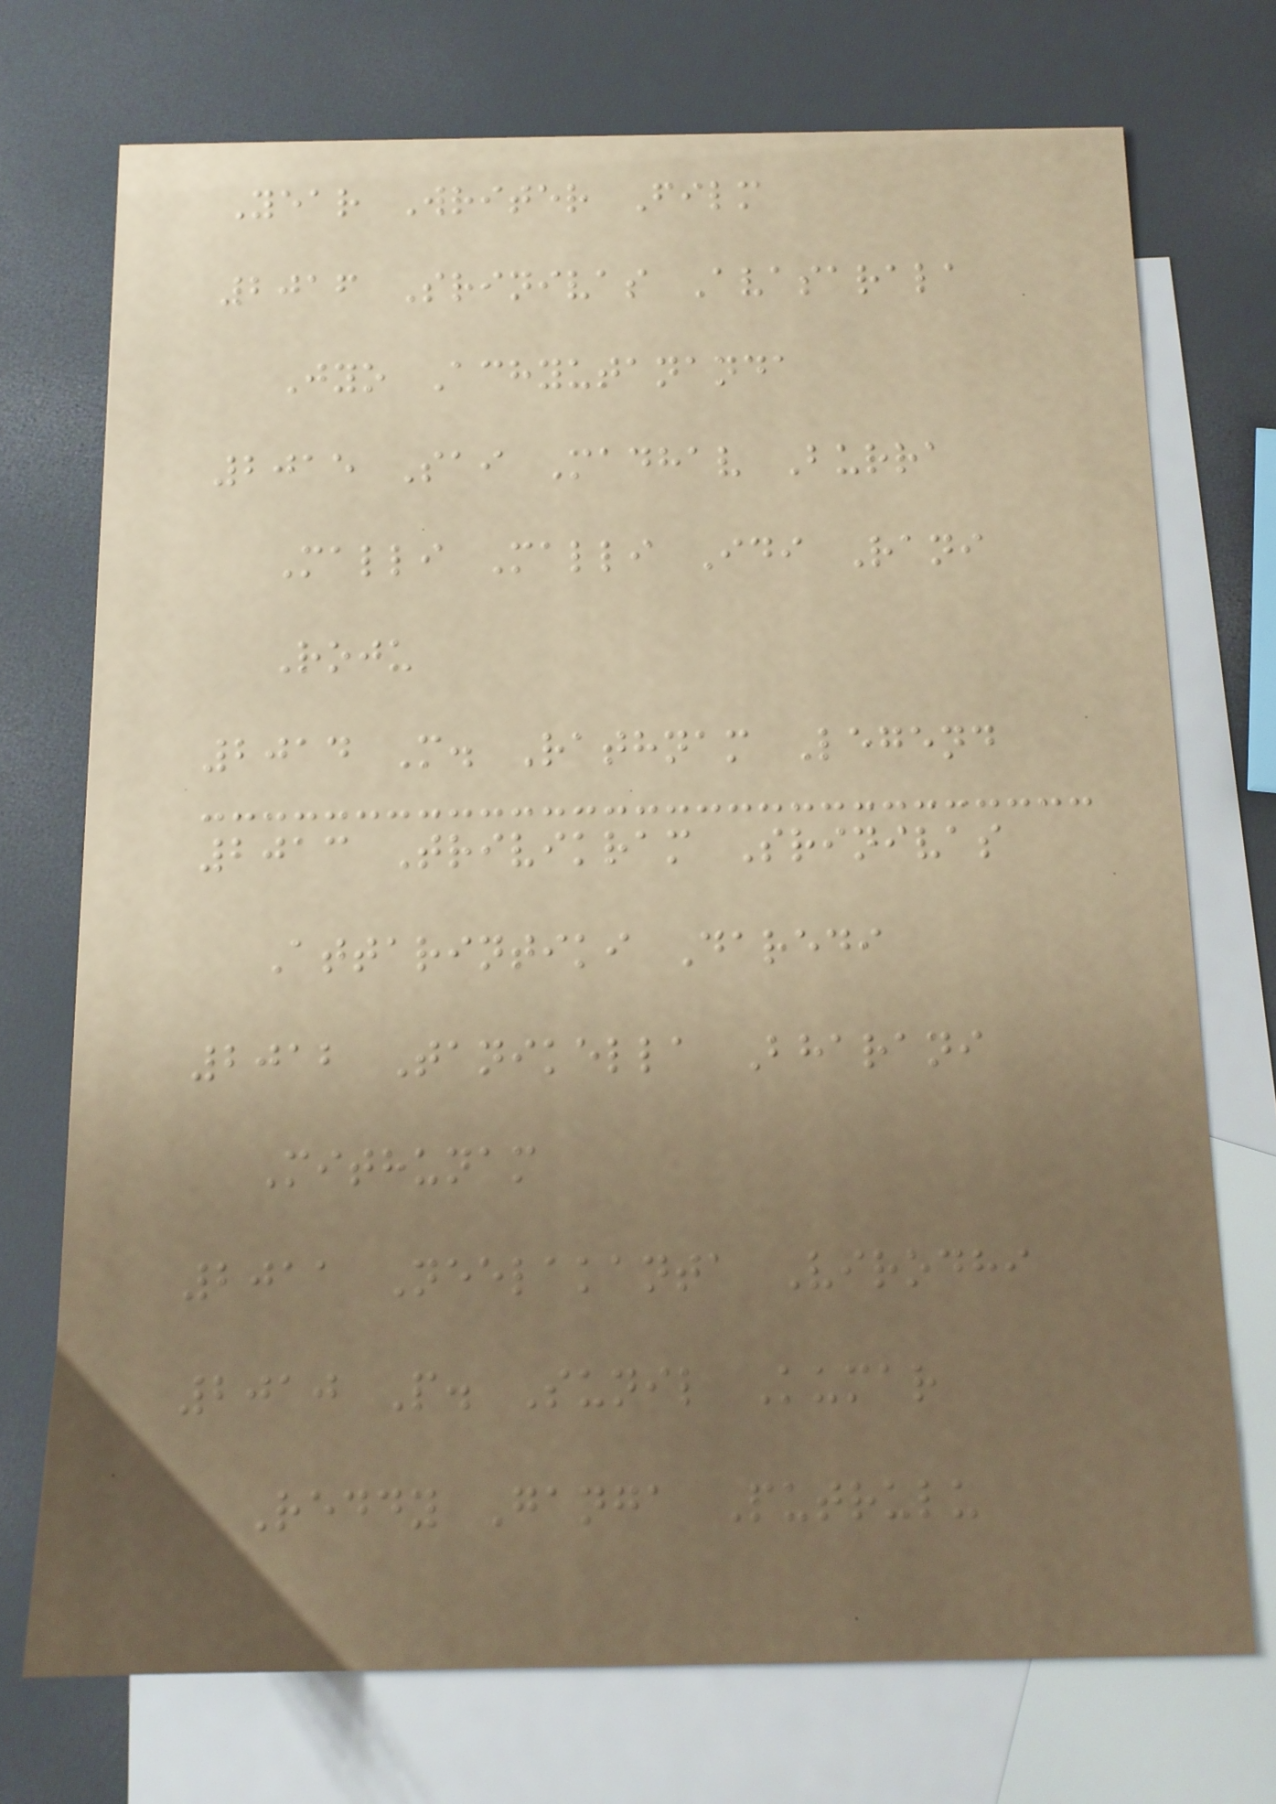Year Writer Film
2016 Srinivas Avasarala
Jyo Achyutananda
2015 Sai Madhav Burra
Malli Malli Idi Rani
Roju
2014 M. Rathnam Legend
2013 Trivikram Srinivas
Attarintiki Daredi
2012 Tanikella Bharani
Mithunam
2011 Neelakanta Virodhi
2010 P. Sunil Kumar
Reddy Ganga Putrulu
